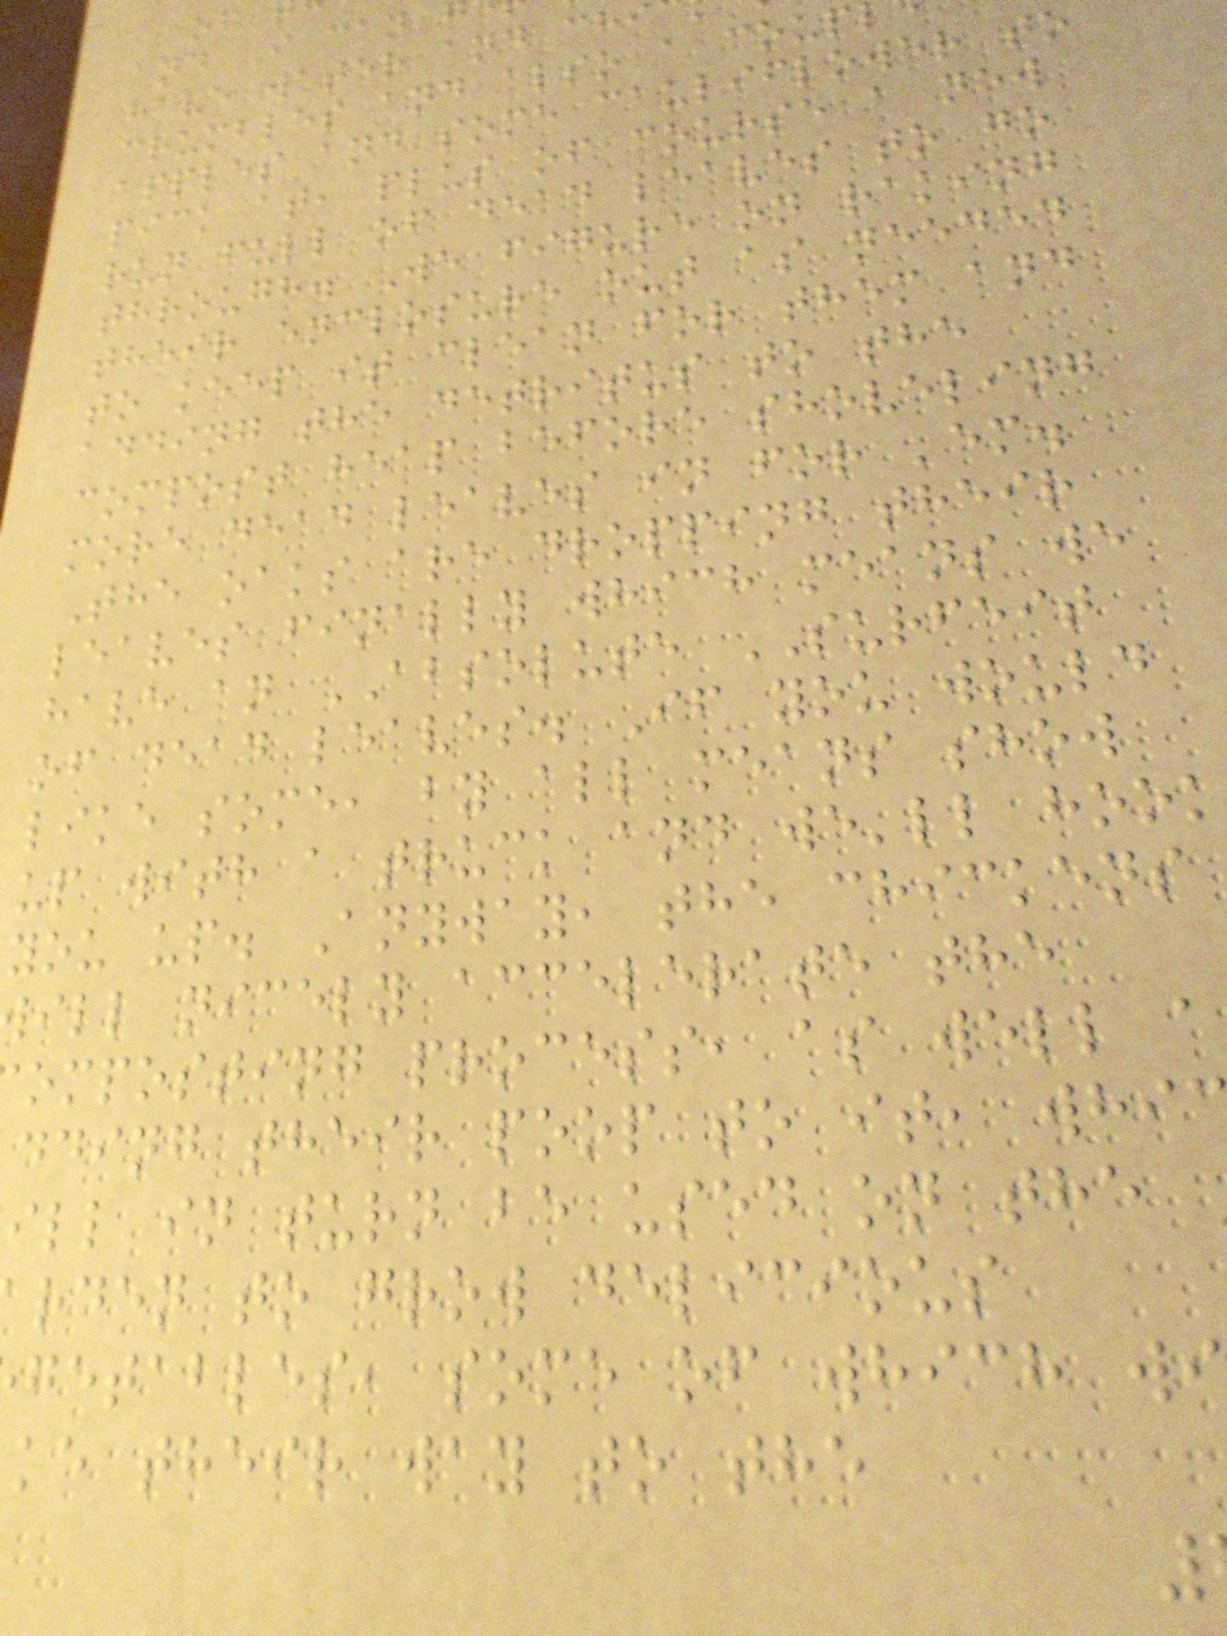and I can
have water and chi
crumbles and also a coup
apples and some cauliflower to
pick at, plus of course a new
run full of dead leaves to go
through. We figure on raking
their enclosure out as needed
to keep it clean for them and
adding the detritus to the
compost heap before shoveling
more dead leaves in for 'em.
The oaks are dropping their
leaves finally which means we
have an ABSOLUTE SURFEIT
of dead leaves. If you would
like some, by all means show
up with a truck and we'll hook
you up. Anyway, the chickens
ill nicely accelerate the
omposting process, as well a
dding their poop to it, whi
ill in turn be used on the
rden to grow delicious
getables, some of which wi
ke their way to the
